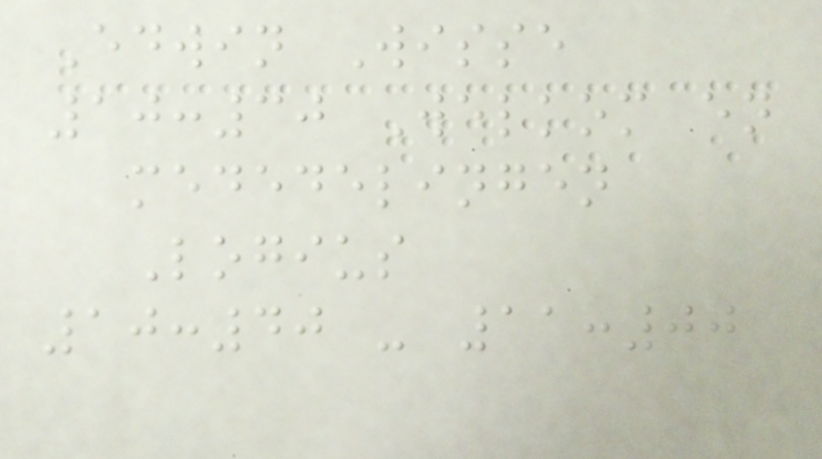Edwin Wisse
10:30 Welkom en
mededelingen
Logius
10:40 - 11:00
